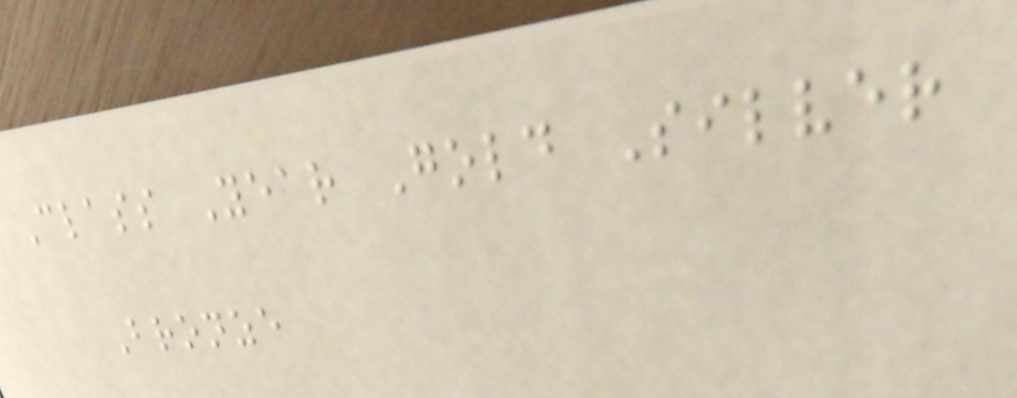Class Year Gold Silver
Bronze
